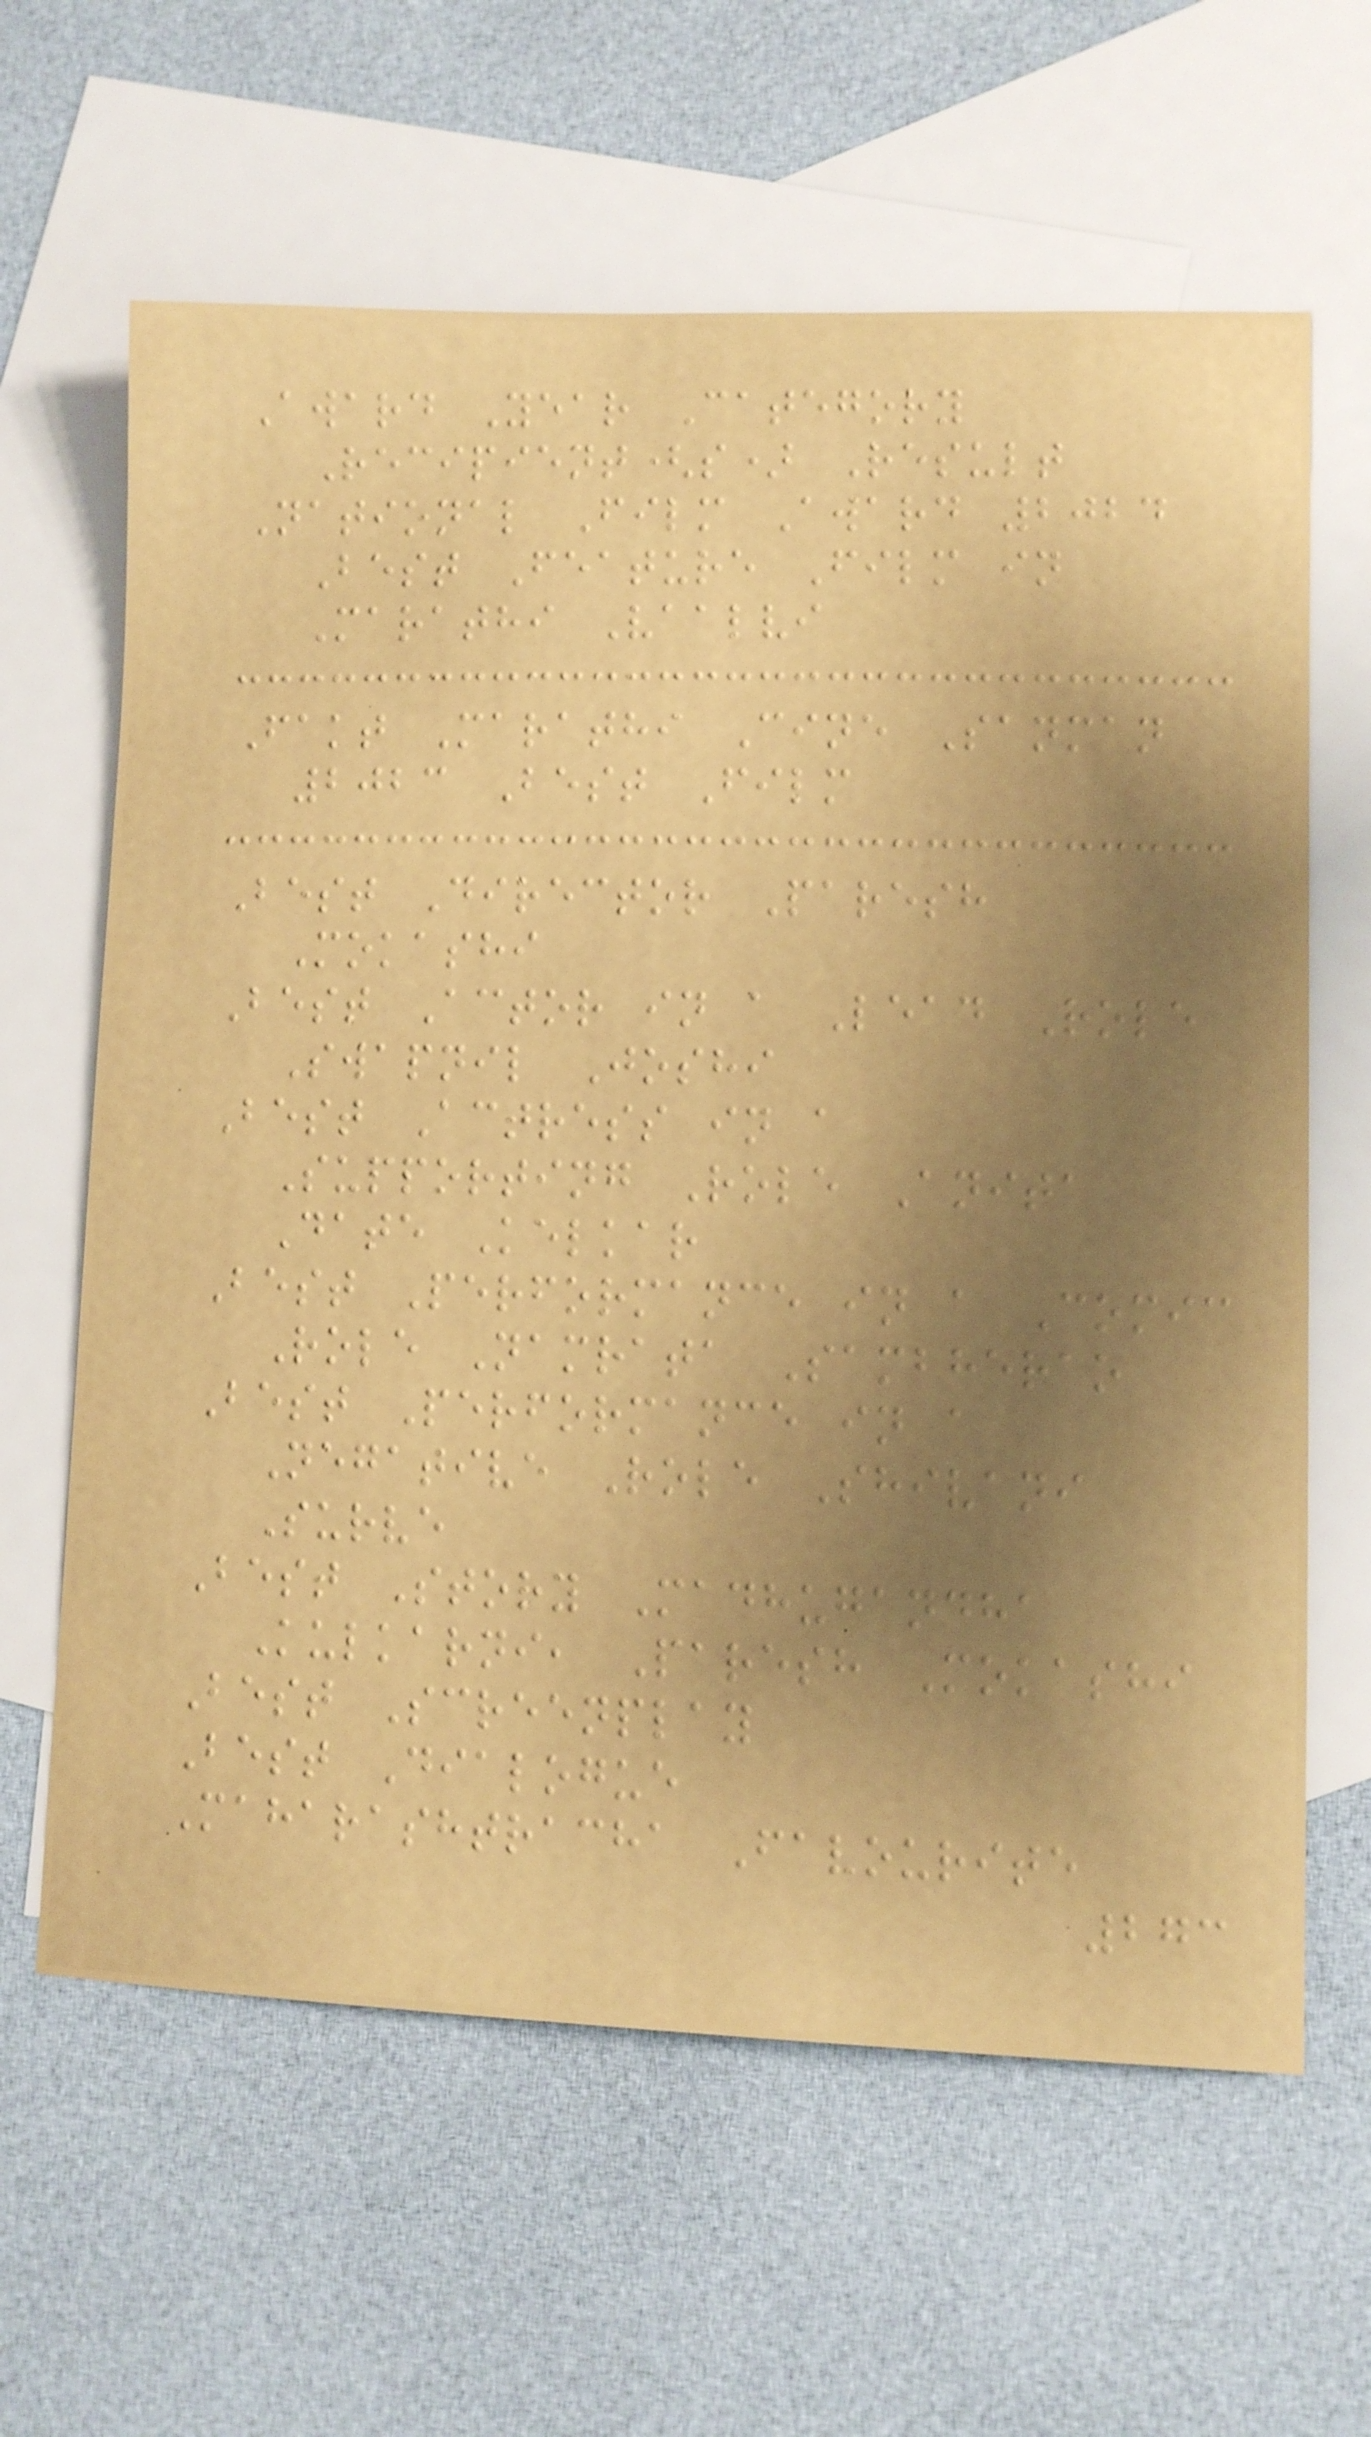Award Year Category
Recipient(s) Result
National Film Award 2024
Best Feature Film in
Marathi Vaalvi
Fakt Marathi Cine Sanman
2023 Best Film
Best Director Paresh
Mokashi
Best Actor in a Lead Role
Swapnil Joshi
Best Actress in a
Supporting Role Anita
Date Kelkar
Best Performance in a Comic
Role Namrata Sambherao
Best Performance in a
Negative Role Shivani
Surve
Best Story Madhugandha
Kulkarni, Paresh Mokashi
Best Screenplay
Best Dialogue
Maharashtracha Favourite
273
